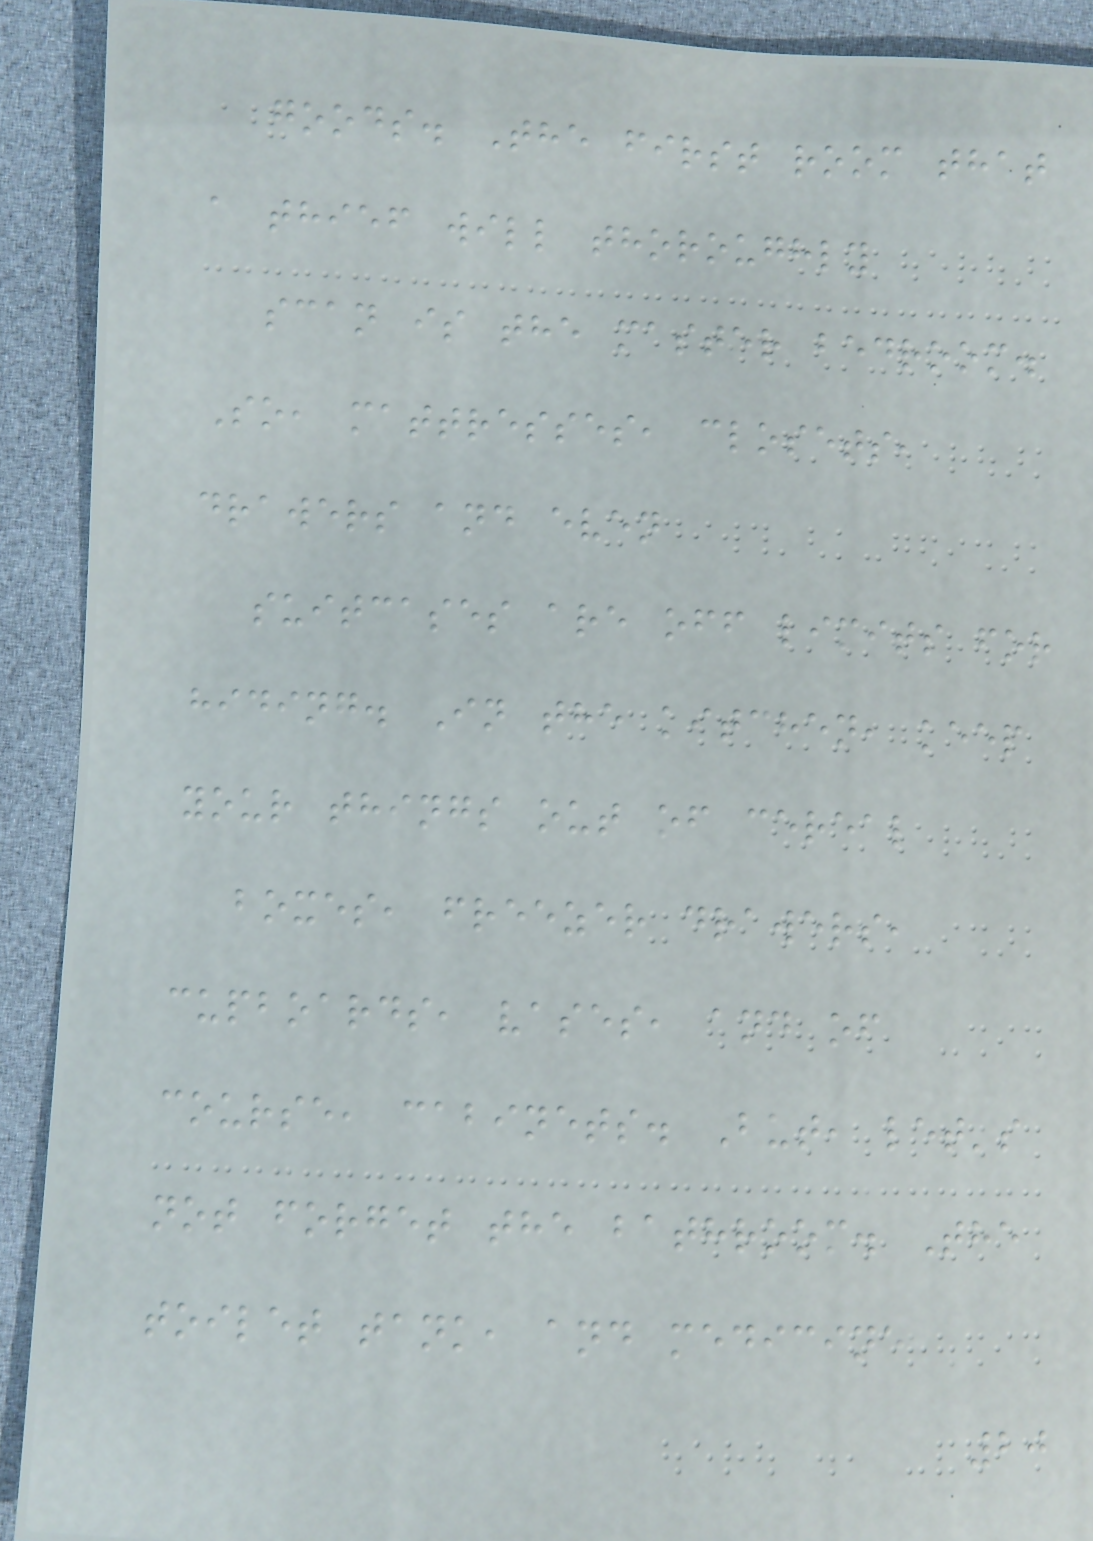goods. The first room that
a thief will thoroughly
scan is the master bedroom.
So, mattresses, closets,
drawers and even
suitcases are off limits for
hiding. In the kitchen, keep
your things out of cereal
boxes, freezer drawers,
cupboards, vases, and of
course, cabinets. But, let's
not forget the bathroom. The
toilet tank, and medicine
20
